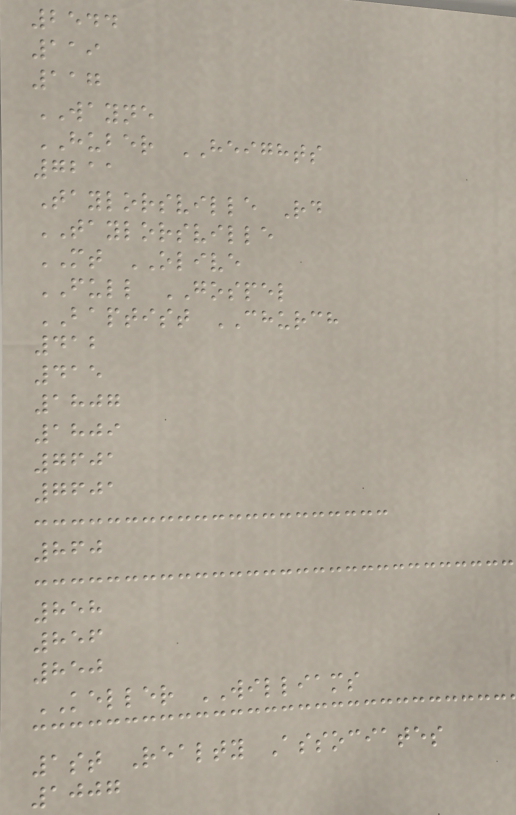2544
119
117
WAYNE
HUBER HEIGHTS
7211
Taylorsville Rd
TAYLORSVILLE
MT OLIVE
FULL GOSPEL
BAPTIST CHURCH
412
415
1807
1809
7601
7601
860
858
856
850
KELLER WILLIAMS
1st Realty Associates
1007
